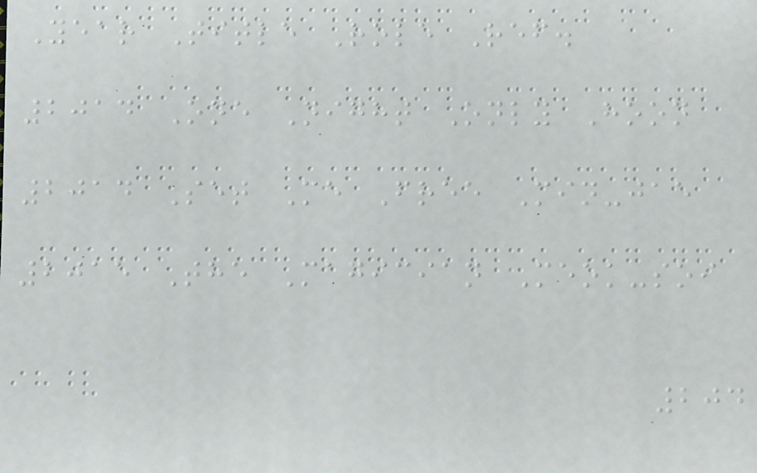Year Title Role Ref.
2014 One Night Only Hoon
2014 Set Me Free Min-jae
2015 The Magician Meok-soi
204
